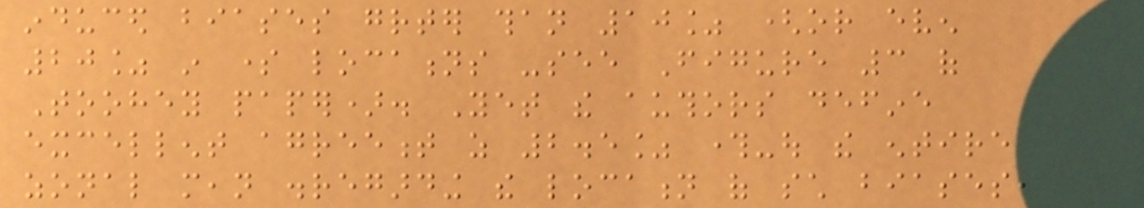induced biases greater than 10% (or even
20% in some locations -see Figure 3 of
Toohey paper). Yet the authors define
excellent agreement as 2.5% through-out the entire
zonal mean disregarding the location of such biases,
